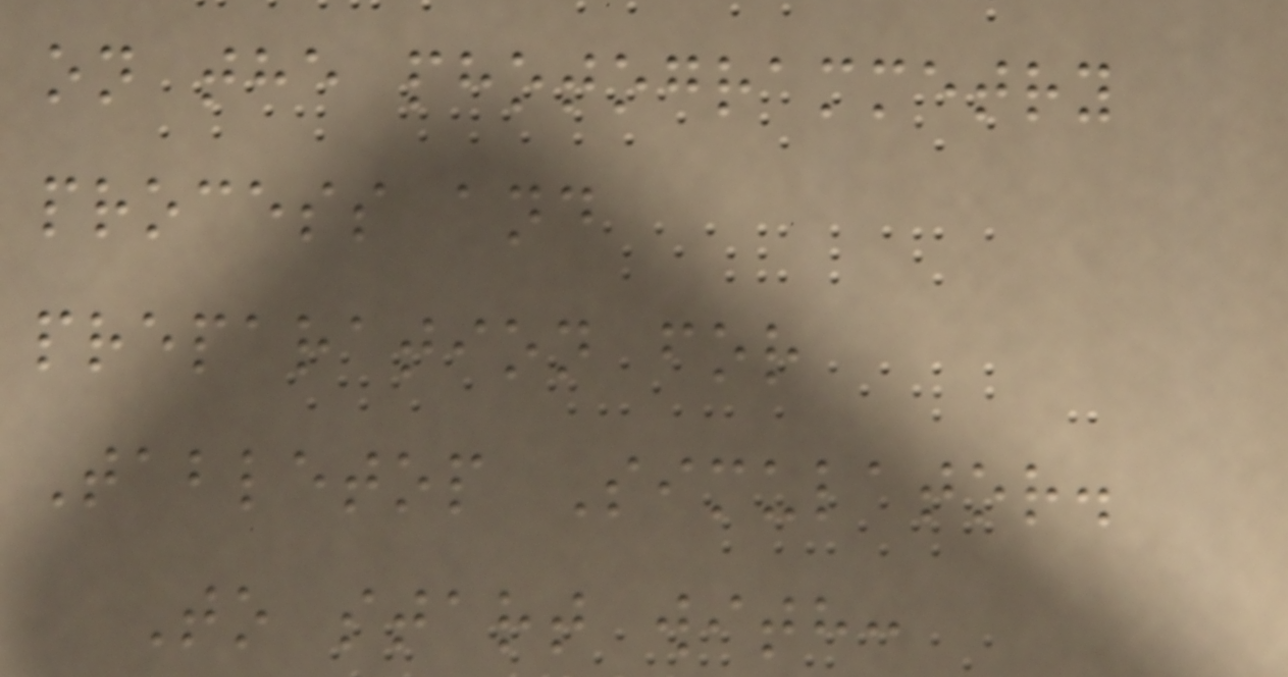on the photogrammetry
process and
preparation for
Tabletop Simulator.
To start with:
